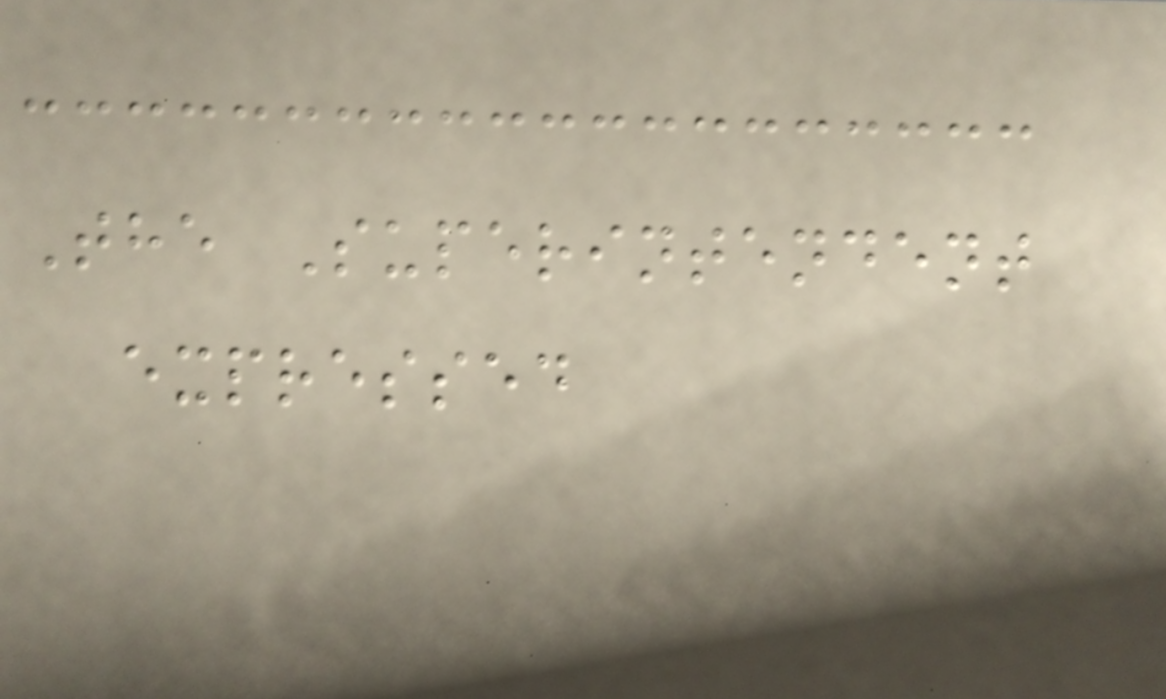The Superintendent
expressed
